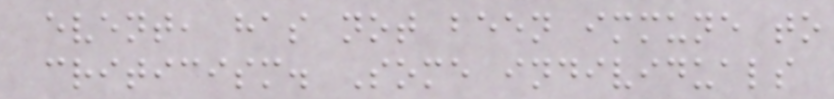event, has not been immune to
criticism. Some individuals
